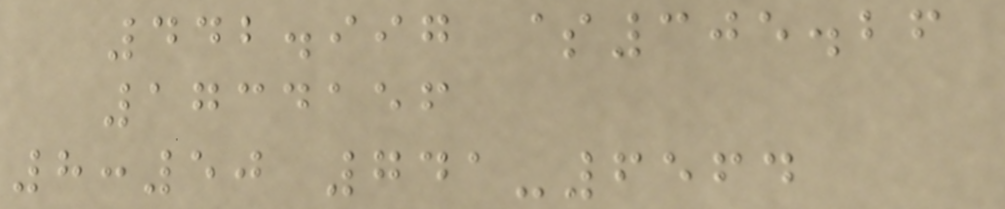442.997 $305.26
1734156
8:50 741-6564
